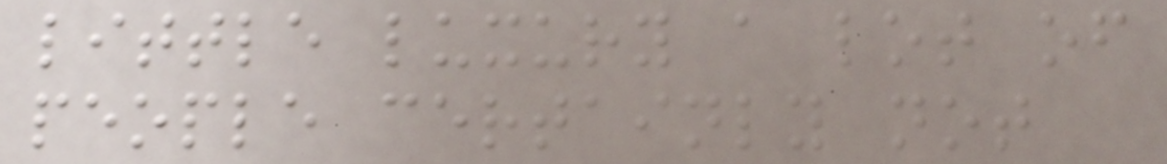little luxury a lot of
people certainly not
